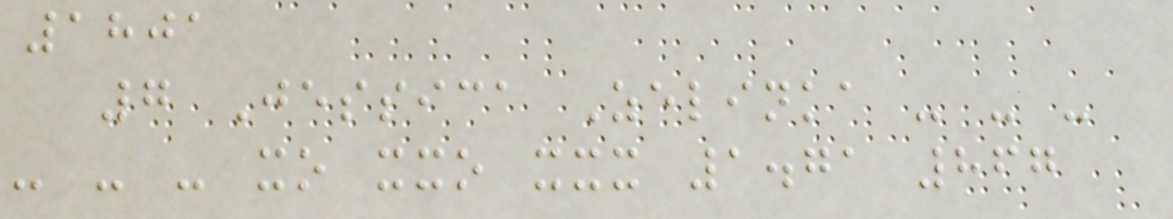1801
7 Jessica Zelinka - - -
- - - xo xxo xxx 1.71 867
